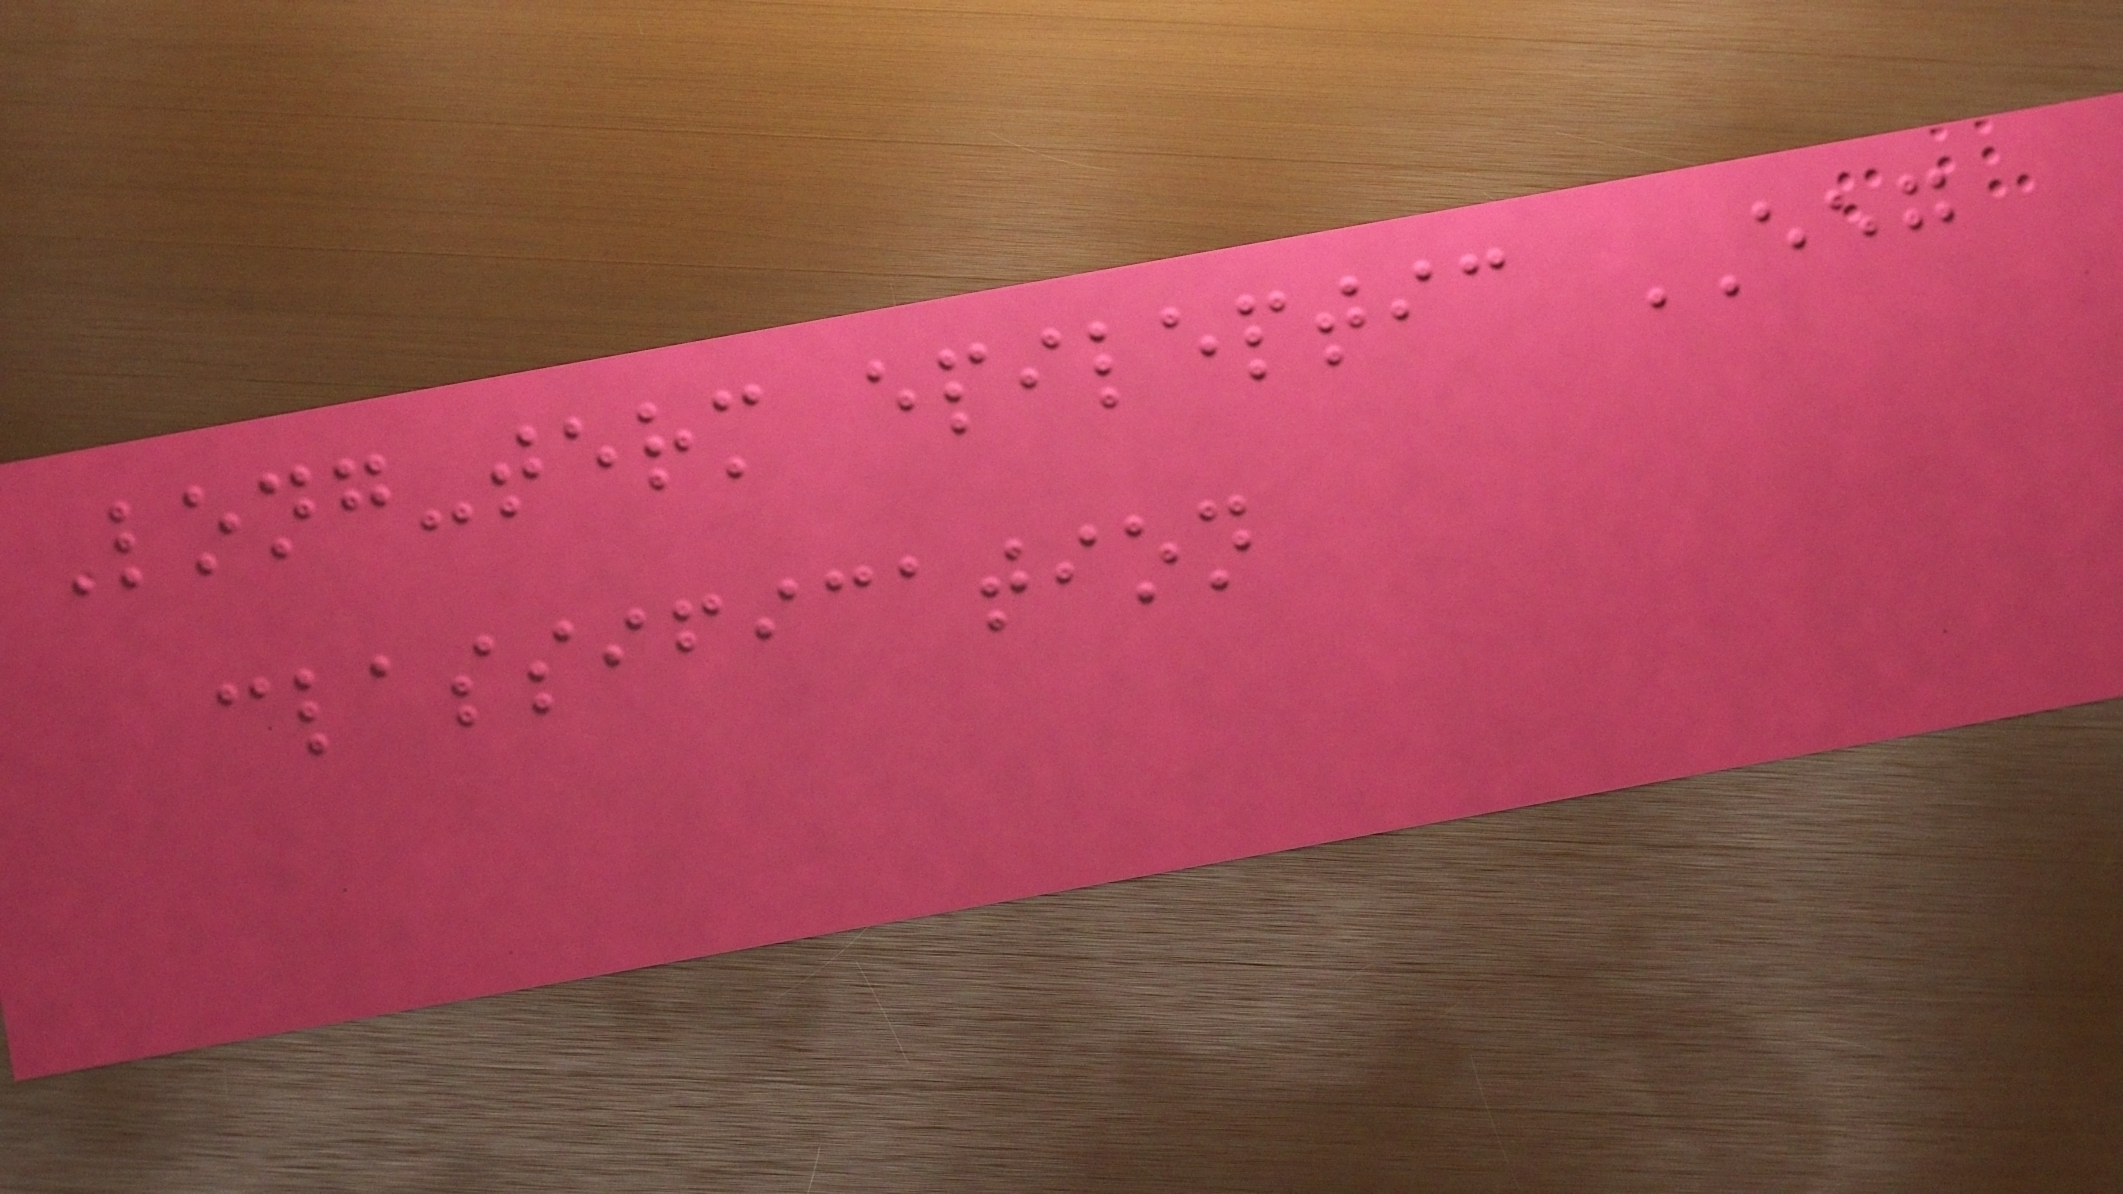Long-term epileptic EEG
classification
